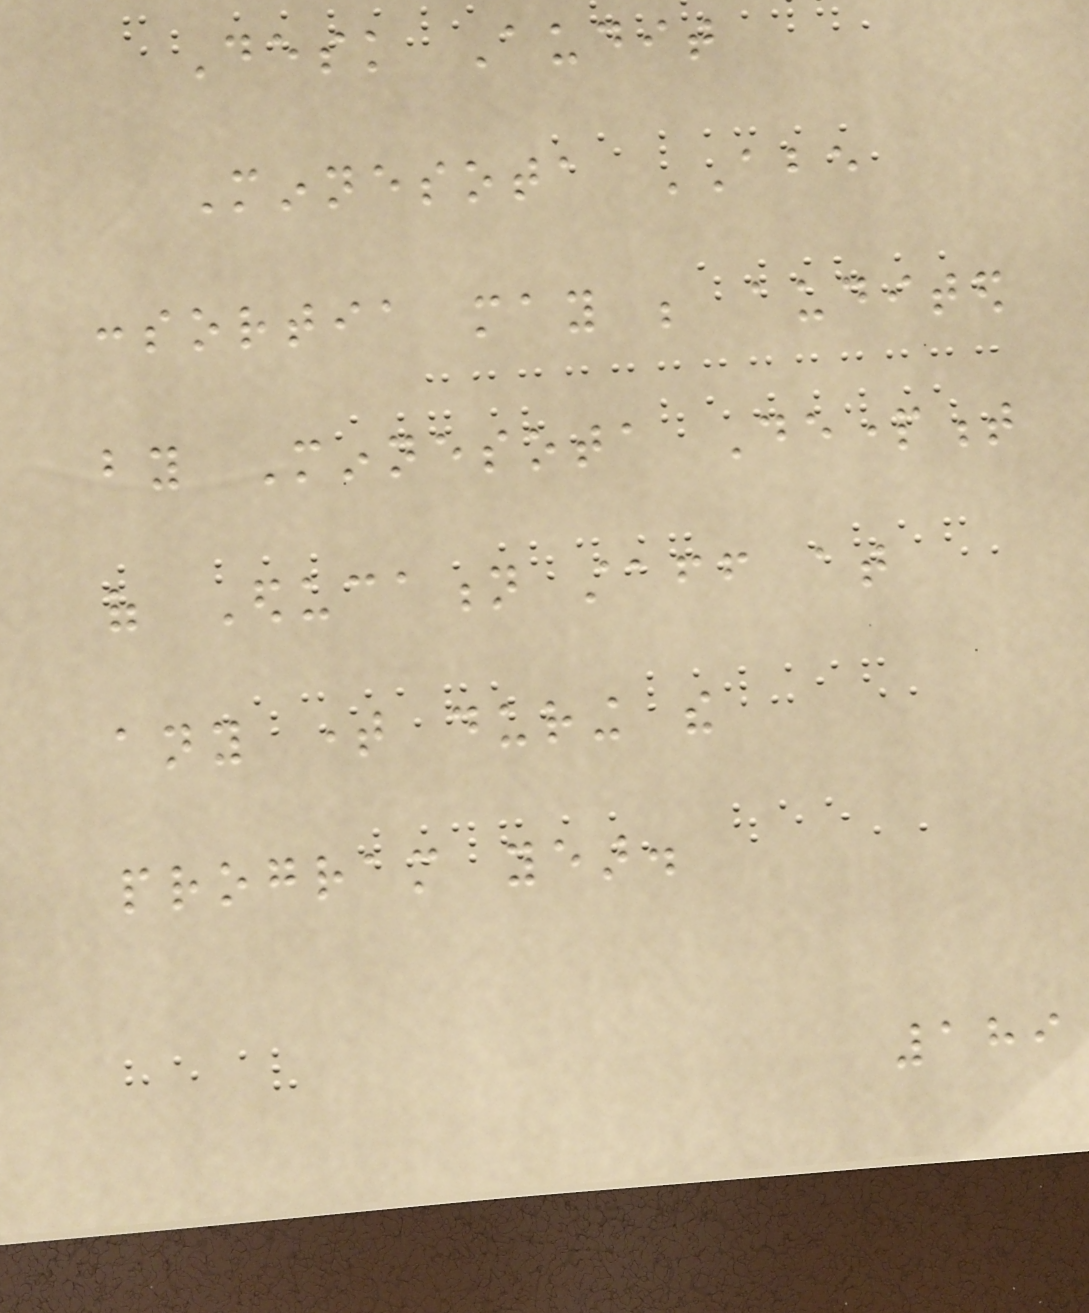Desk Audit
Minnesota ABE
consortia may be audited
by Minnesota Department
of Education staff at
any time during the
program year.
189
